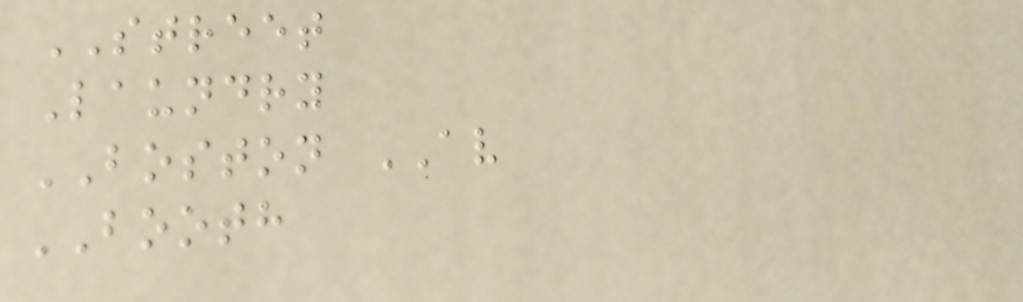STREET
Laundry
BOSTON AV
BOOTH
